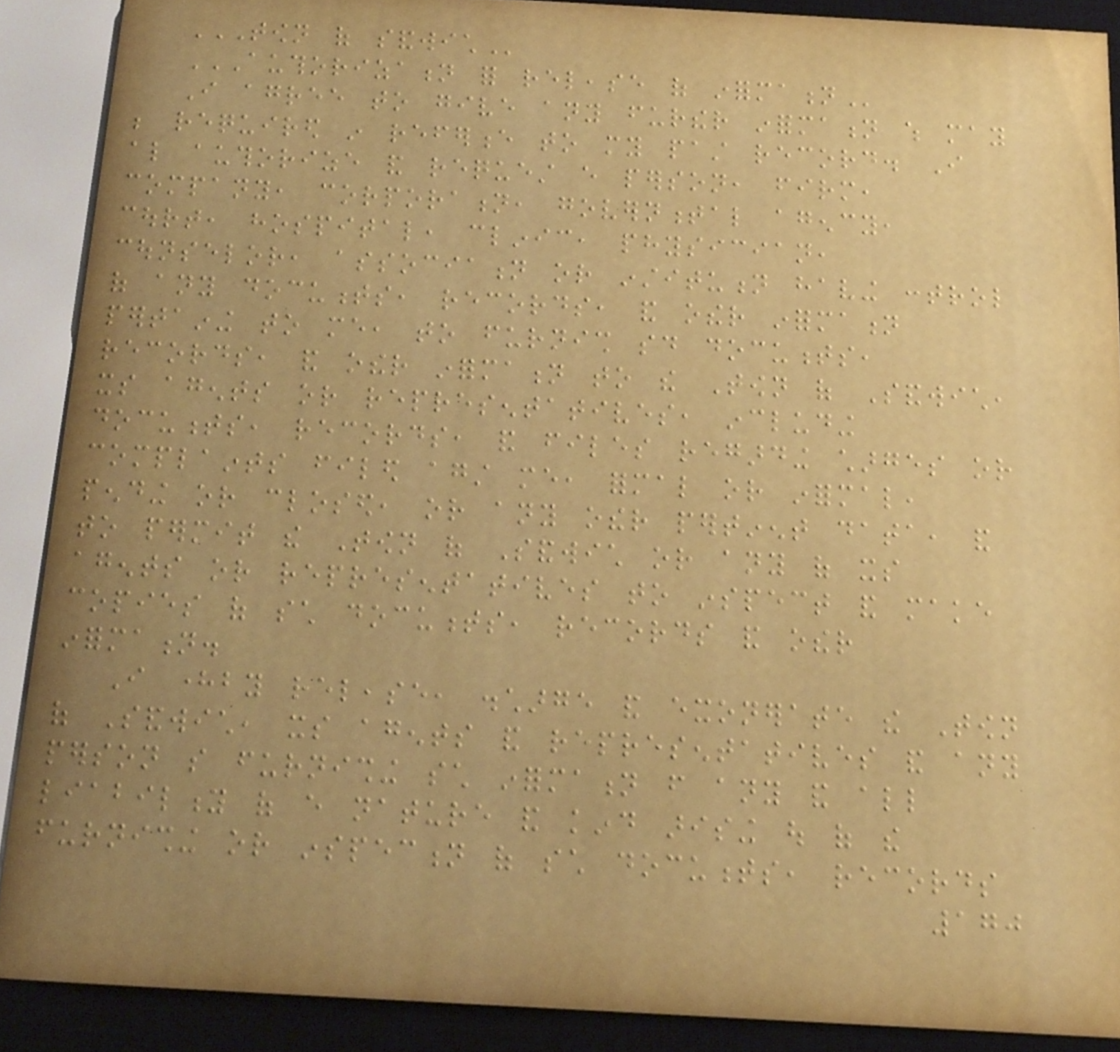TOWN OF SANDWICH
AUTHORIZATION FOR RELEASE OF INFORMATION
I agree to give any further information which may
be required in reference to my past record. I
also authorize and request every person, firm,
company, corporation, governmental agency,
court, hospital, clinic, physician,
counselor, association or institution having control
of any documents, records, and other information
pertaining to me, to furnish said documents,
records, and other information to the Town of Sandwich,
its agents or representatives, including
documents, records, and files regarding charges or
complaints filed against me, formal or informal,
pending or closed, or any other pertinent data, and
to permit the Town of Sandwich or any of its
agents or representatives to inspect and make
copies of such documents, records and other
information.
I hereby release, discharge and exonerate the Town
of Sandwich, its agents and representatives and any
person so furnishing such information from any and all
liability of every nature and kind arising out of the
furnishing or inspection of such documents, records
170
